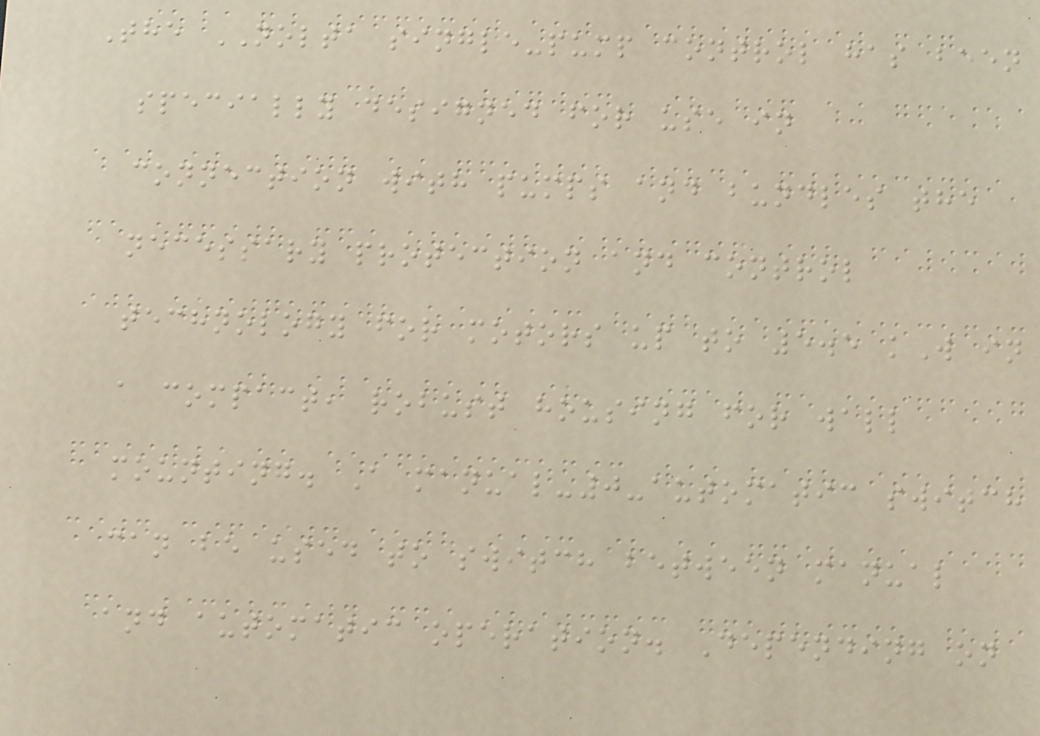The NOLTA single-pump control has been
specially designed for use in
connection with pumps and bundles the
necessary protection and control
technology for motors up to 5.5 kW in
a compact, robust housing for wall
mounting. A manual-0-automatic switch
can be used to switch between manual
and automatic operation. Depending on
